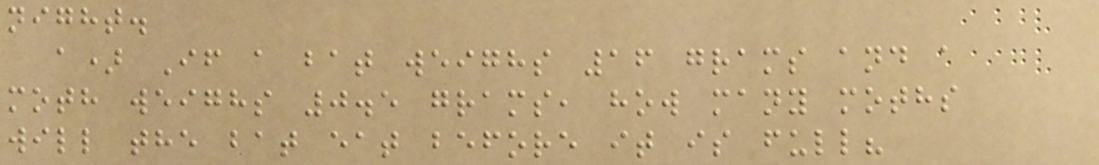night.
a) If a bat weighs 16 grams and a
moth weighs 0.5 grams, how many moths
will the bat eat before it is full?
